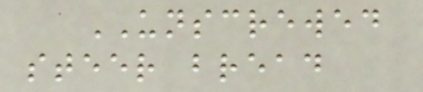UNSCREWED
steer bread
